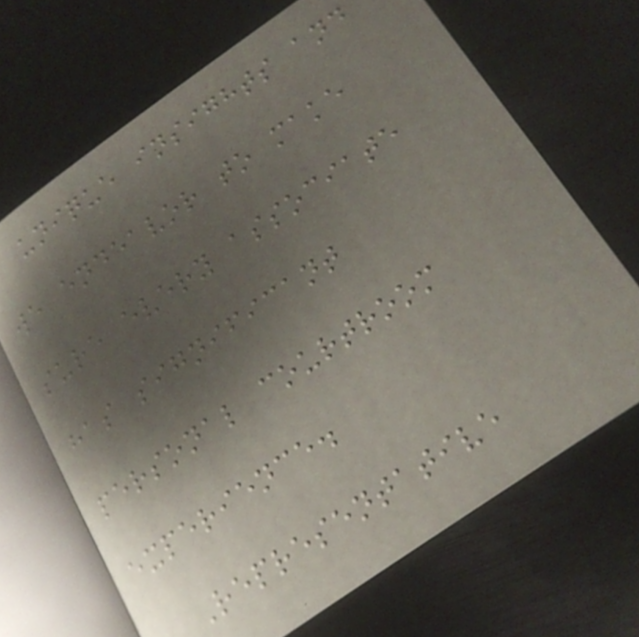unique insights and
we endeavor to make
sure every associate
has significant
personal courtroom
experience.
Representative
